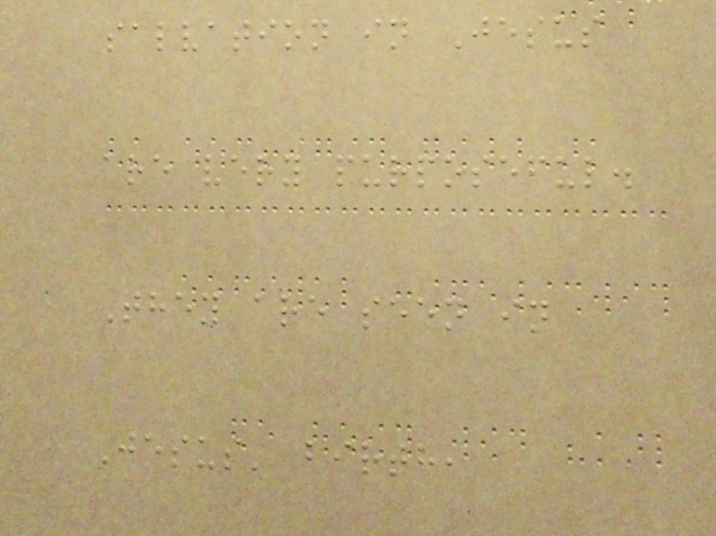salvation in Jesus
are very purposeful.
They are seen in
Jesus' birth,
